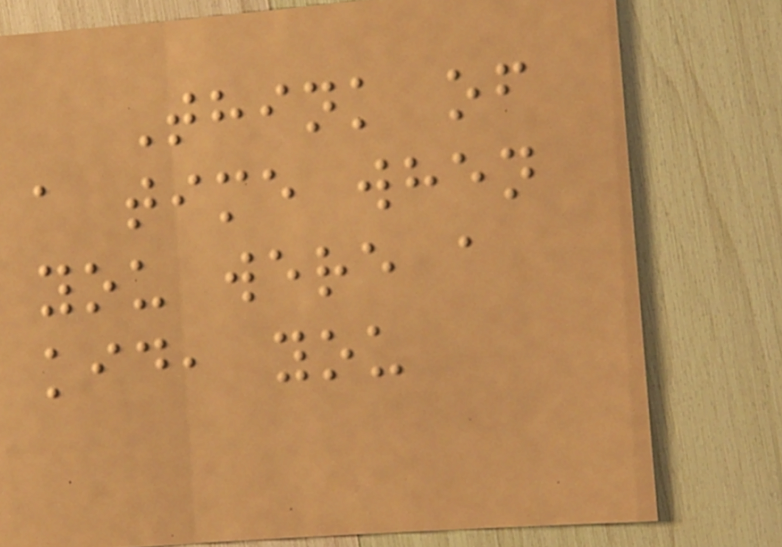Think of
a time when
you were a
kid, you
